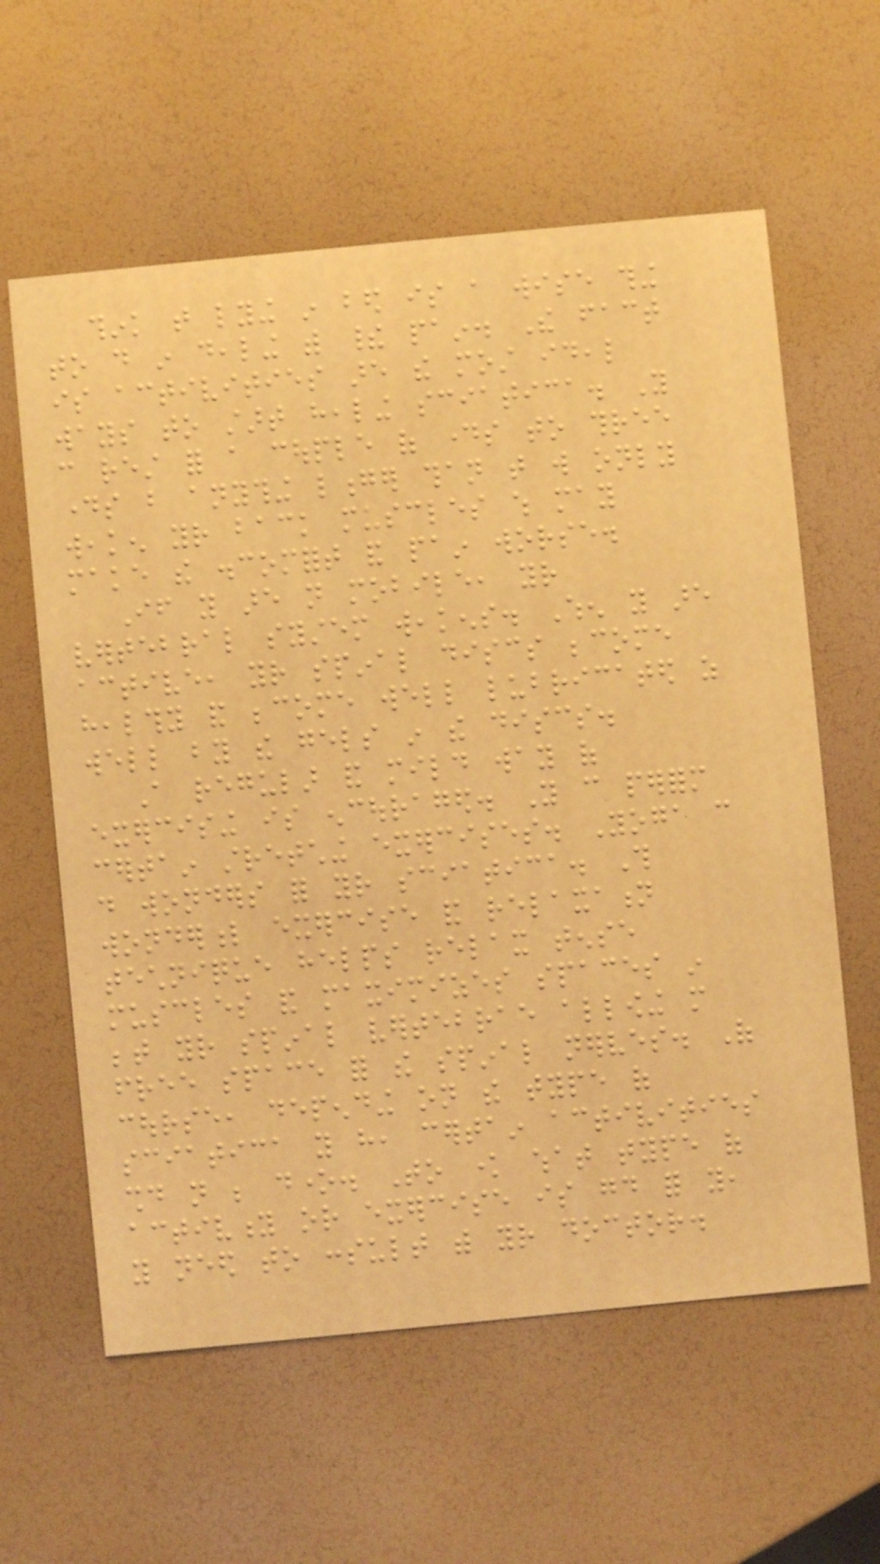think that lying in bed is a wise thing
to do in dealing with their pain. The fact
is activities are the most ideal
ways to start healing sciatica. You
can rest for a couple of days to three
days but anything longer than that will only
weaken your back muscles which may
make the discomfort and pain worse.
If you are not mobile, your
vertebral system weakens. When you are
active, your spinal discs become
healthy and become well lubricated as
well by the gels in the discs.
A regular and mild way of
exercising is encouraged. You can perform
certain stretching exercises. Yoga can
do wonders for your sciatica. This
wonderful exercise and relaxation
technique helps relax tense
muscles and maximizes spaces in
between your spinal vertebrae allowing more
free space for the spinal nerves. Of
course, depending on the type of
sciatica you have, certain activities
should not be done. To know what type of
activity or exercise is good for you,
you need to consult with your doctor.
